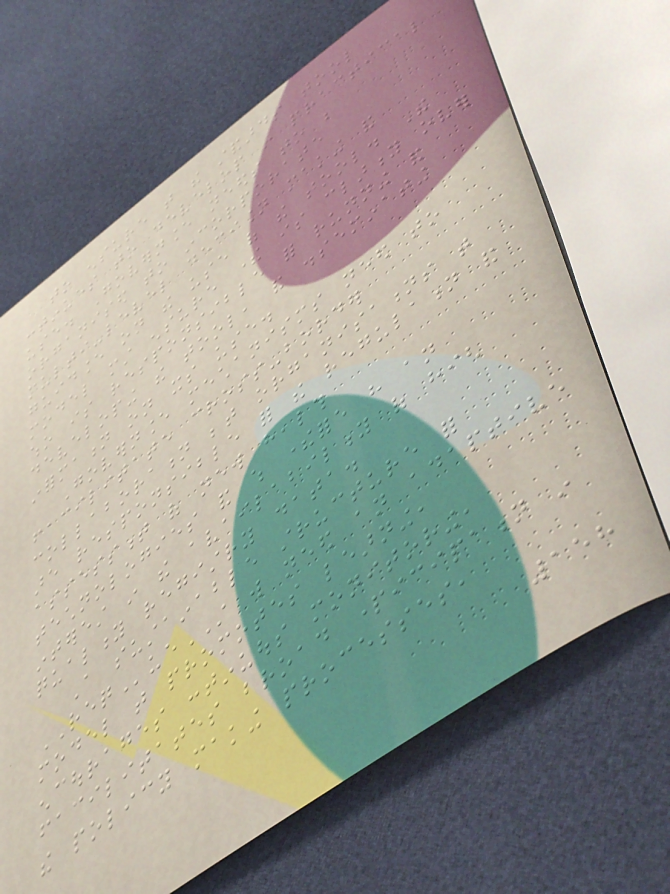to ensure that the standards tool
continues to develop in practical
use. Governance needs to be
organised to incorporate
multi-level decision making and
guidance on the use of the tool. The
model must ensure there is clarity over
who is responsible for running and
developing the tool, and disseminating
information on its use.
Governance mechanisms need to
facilitate cross-border
collaboration between organisations that
are responsible for the regulation and
assessment of new health
technologies and which therefore have an
interest in the availability of high
quality registry data.
A sustainable structure for
REQueST will need an adaptive
model that promotes learning,
encourages continuous monitoring,
facilitates broad participation in
the policy making processes,
158
